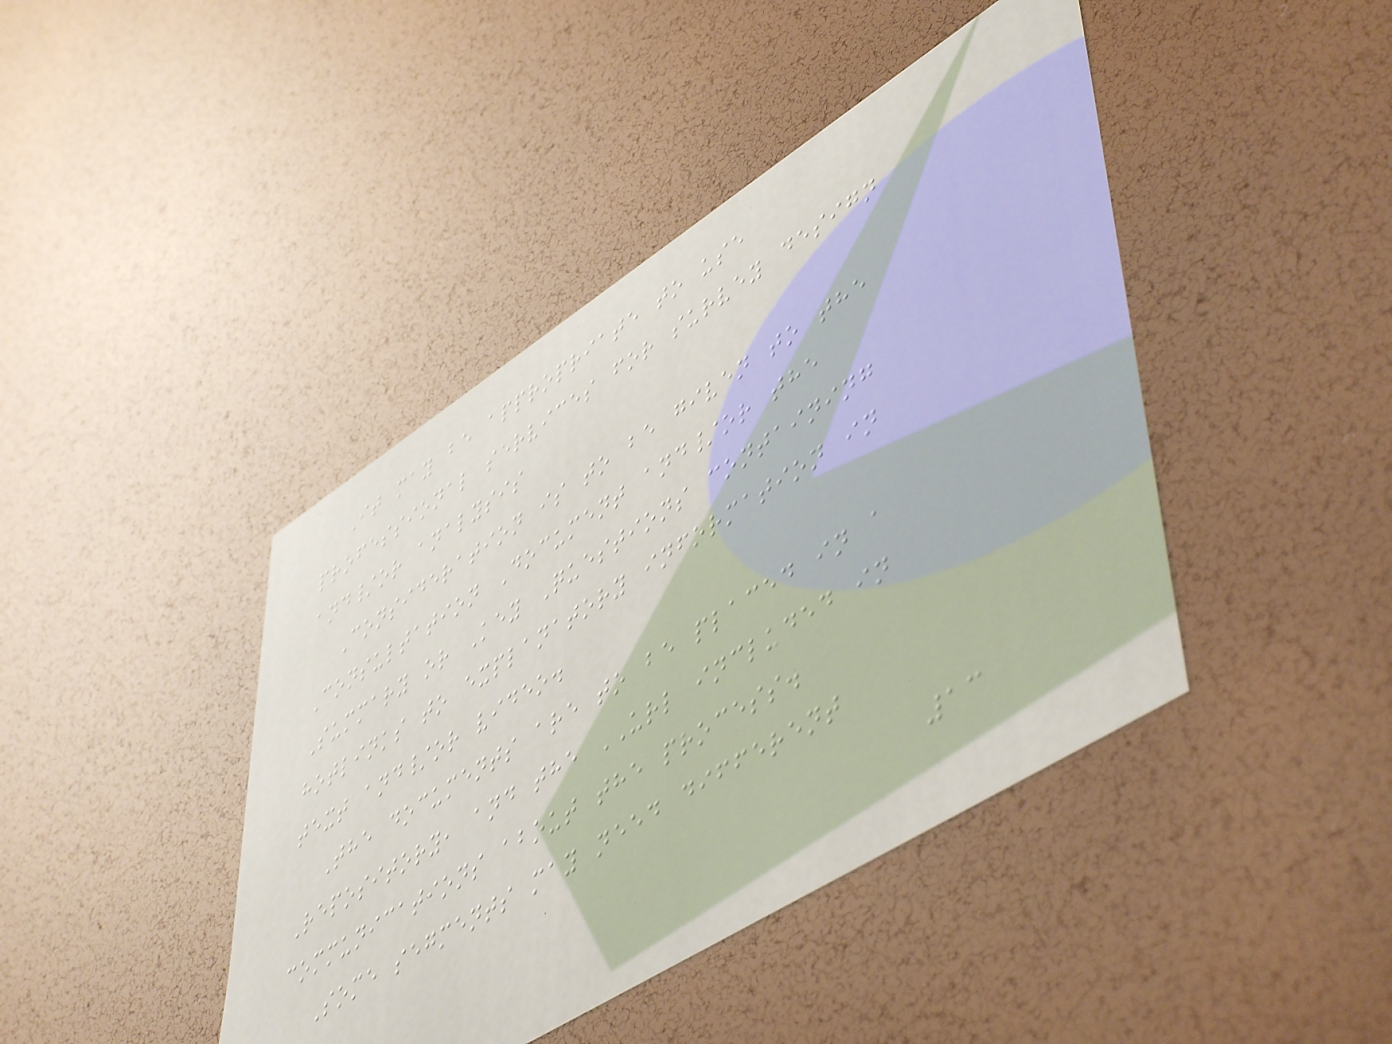It may be appropriate to use
professional services for survey design
and/or analysis
Consideration is to be given to the
Consultation Document and/or the
Summary or Key Questions containing
hotlinks to explanatory information in
text and/or video.
The documents are to be placed in a
Repository, and the URL included in
communications about the process.
Some segments may need different
13
